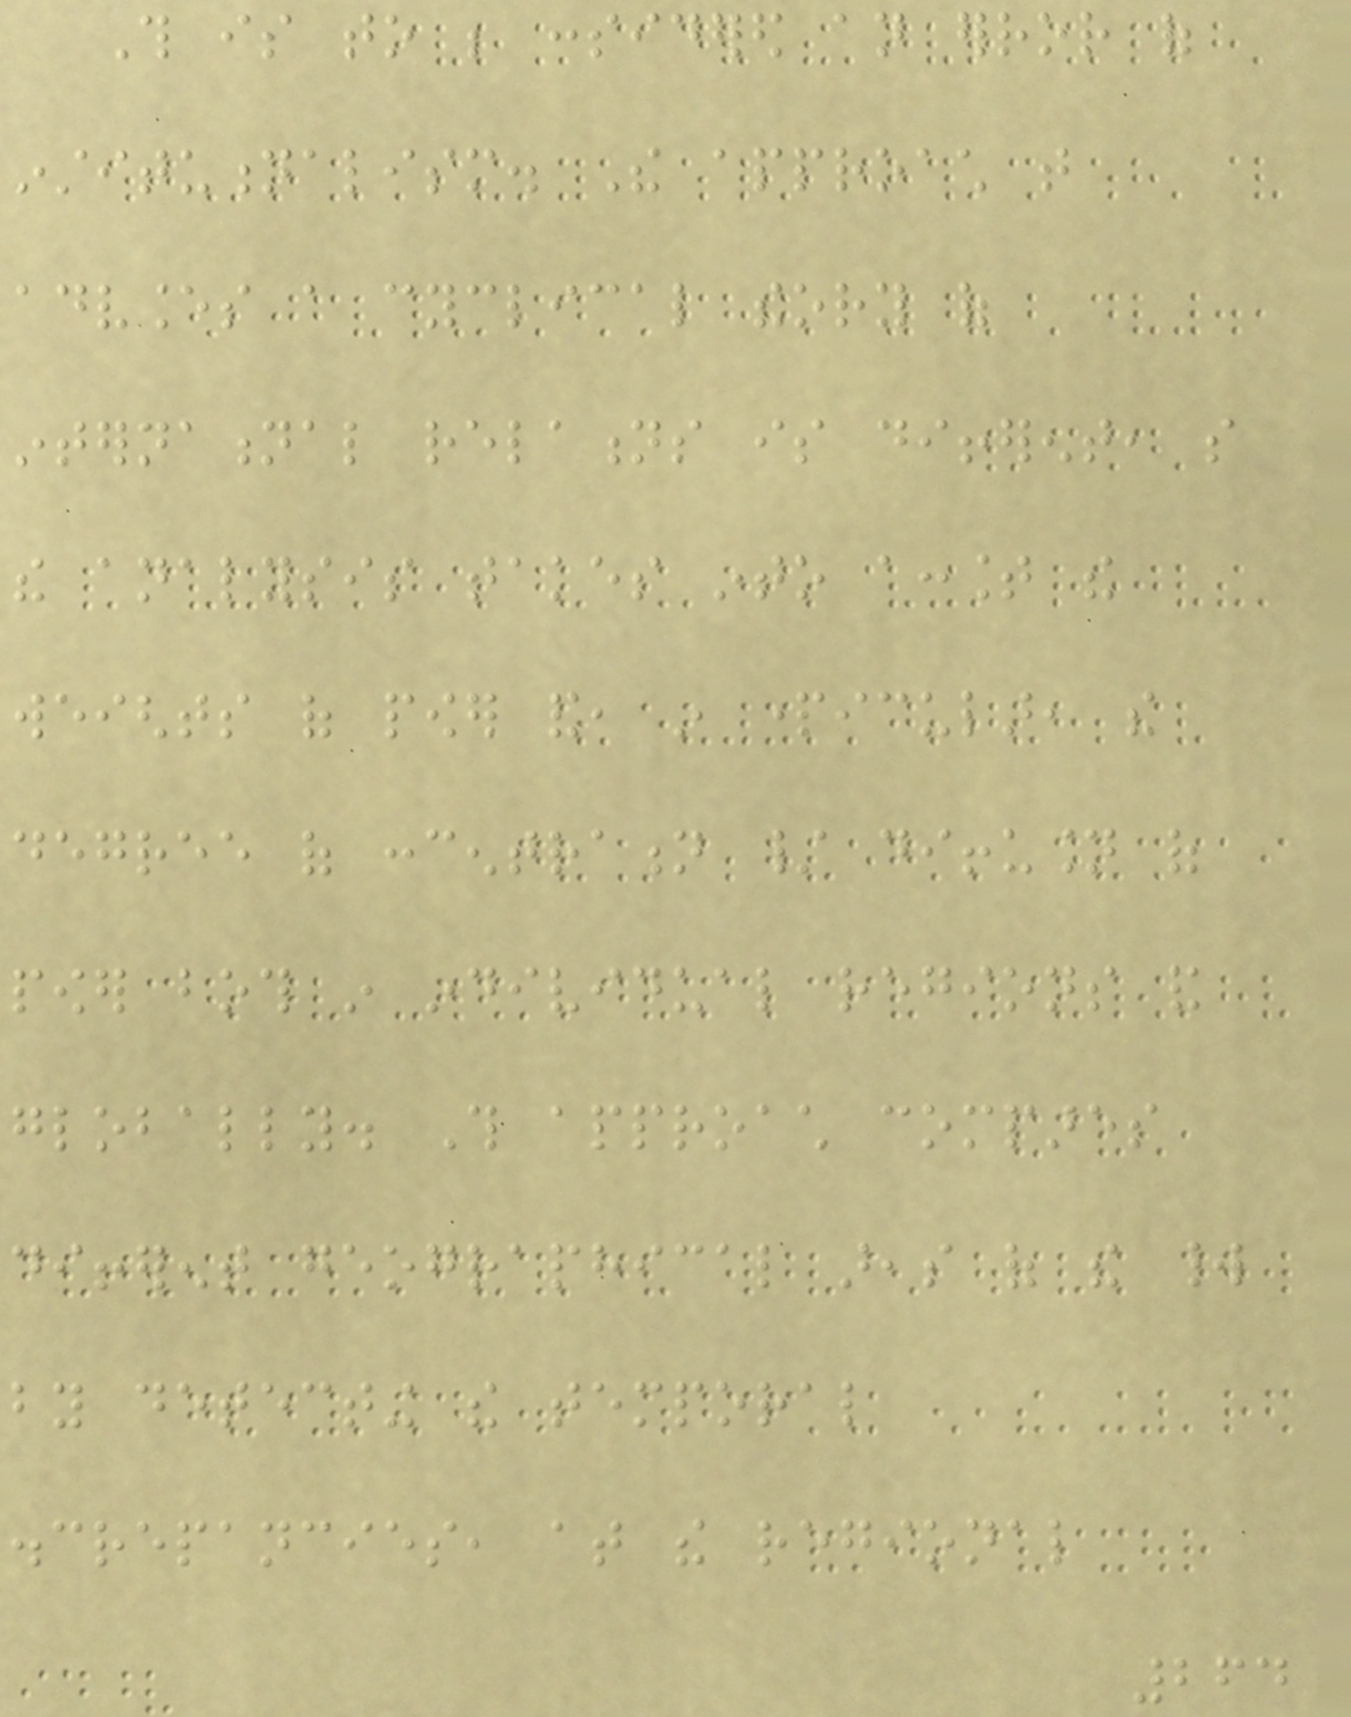This is to be considered an error of
institutionalism. The approach that
advances a cyclical theory of
international relations is different, so
the analysis takes into account the
weights of power and, in particular, the
degree of concentration / diffusion of
power both in individual regions and
globally. This approach compares
different geographical areas of the world
by detecting the temporal
discrepancies, at the regional
264
